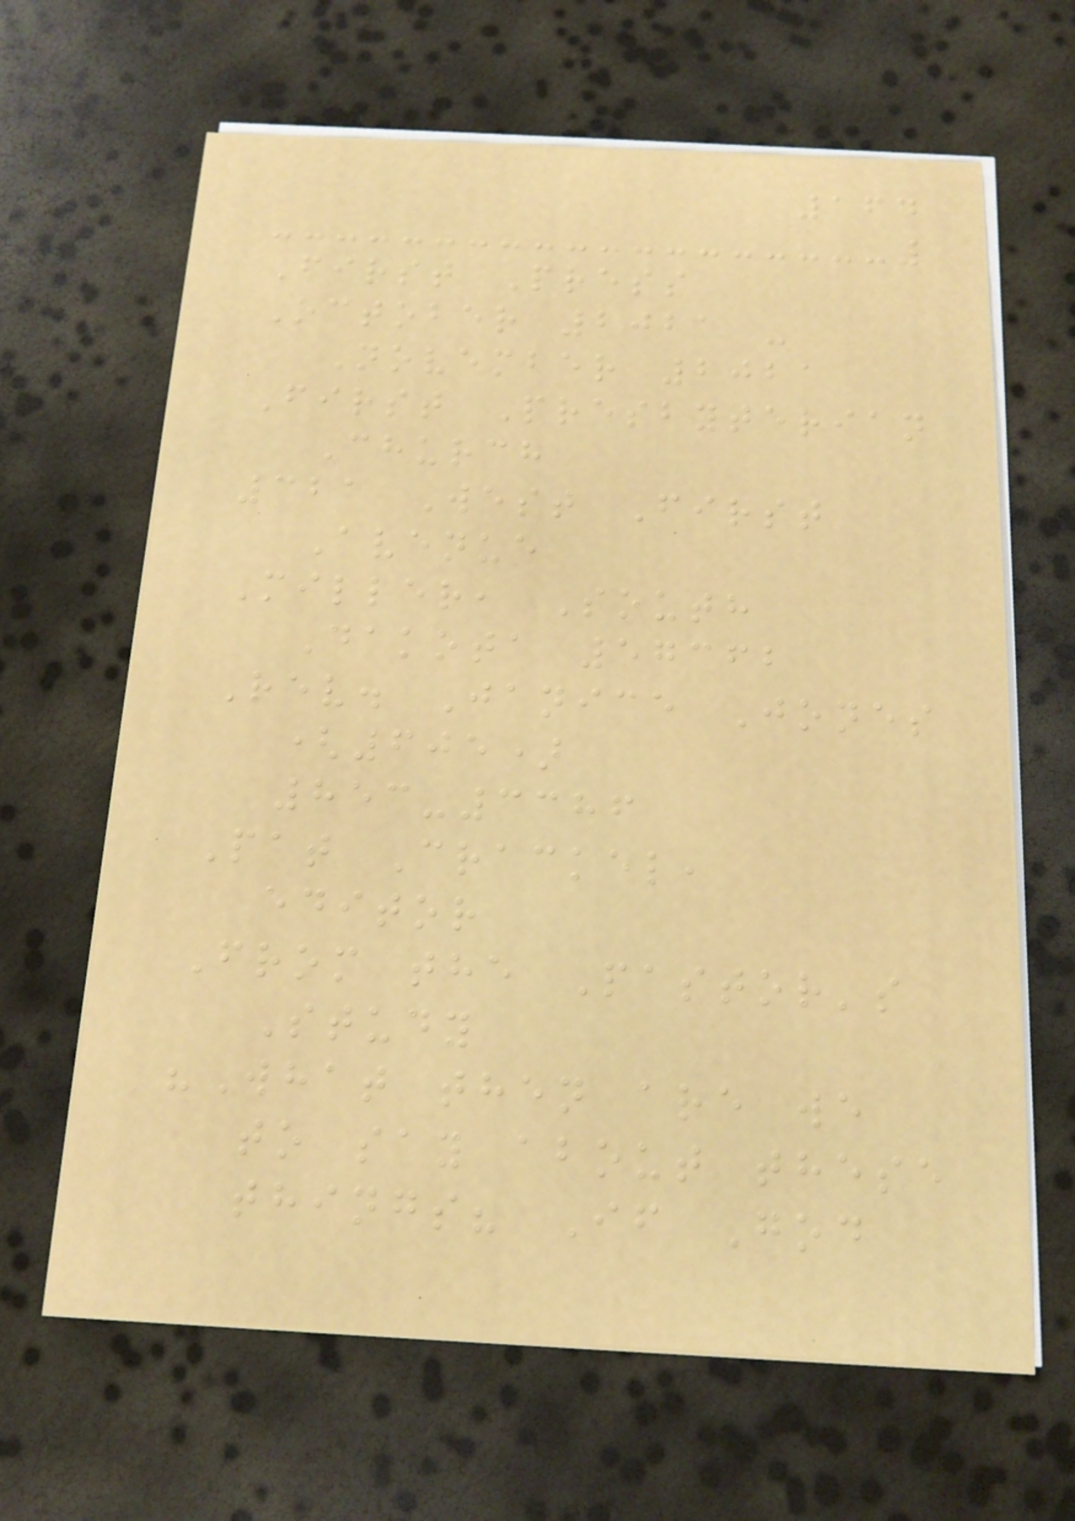164
First Press
October 2021 -
November 2021
First Presbyterian
Church
321 West First
Avenue
Miller, South
Dakota 57362
Rev. Janice Jones
(605)
853-3386
Pat Crackel,
editor
From the Pastor's
Study
"What then are we
to say about these
things? If God
